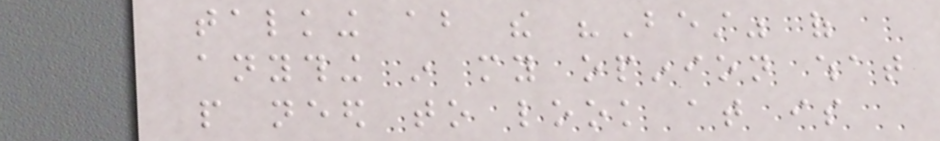talking about the "Best" of
anything in my opinion what
people need to look at is
